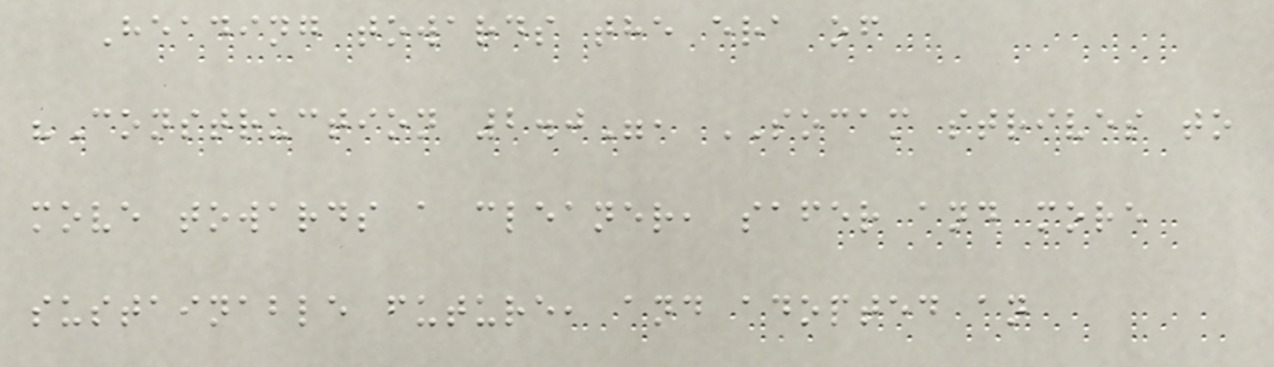Heading towards the era of
"Construction 2.0", SOCAM strives to
move towards a cleaner, safer and more
sustainable future, and adopted an
